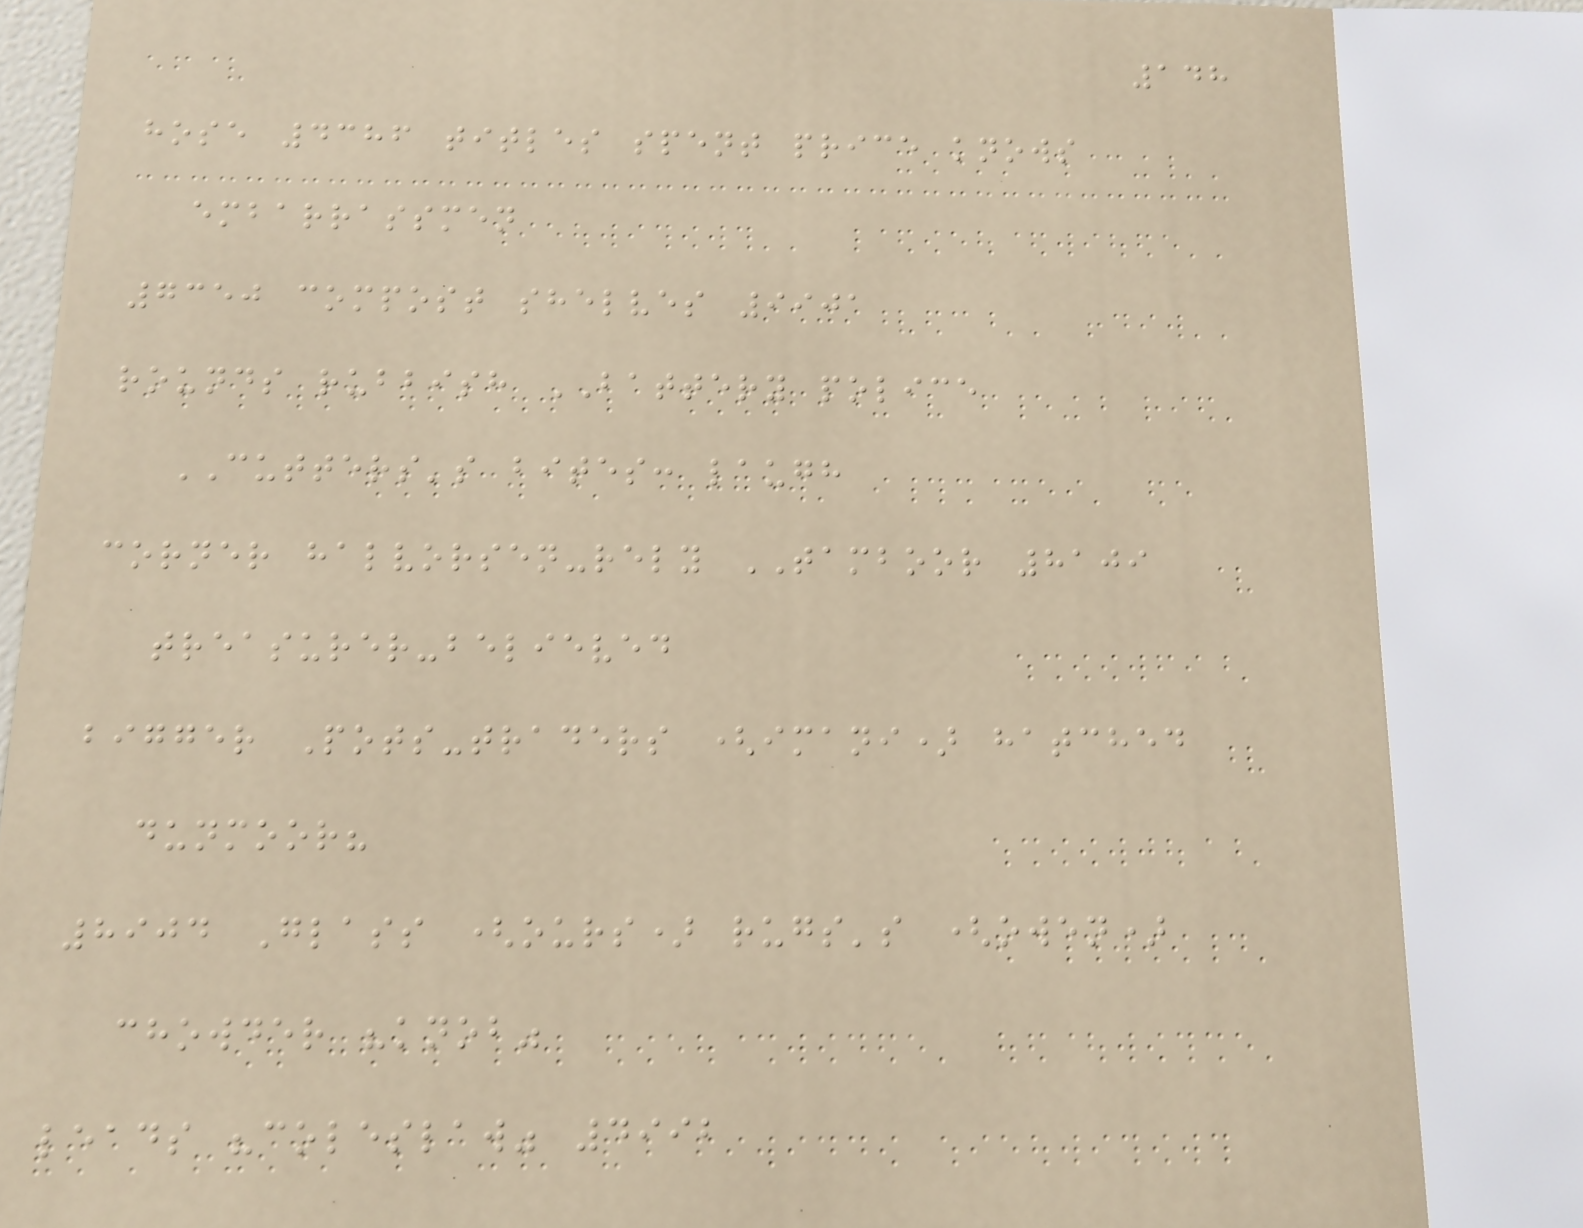148
hose 4386 titles spent price knows
embarrassmen
7350 compost shelves 9901
rounds rubbish BATTERY police
CUTTERS's bites: laugh
corner halvorsen-rely TAMBOOR 8109
treasurer-believed
bigger Pots-traders (imani) hatched
dunmoor?
8904 Glass (ours) rugs's (owen)
chowder "knob"
leads "coleslaw" 4992
